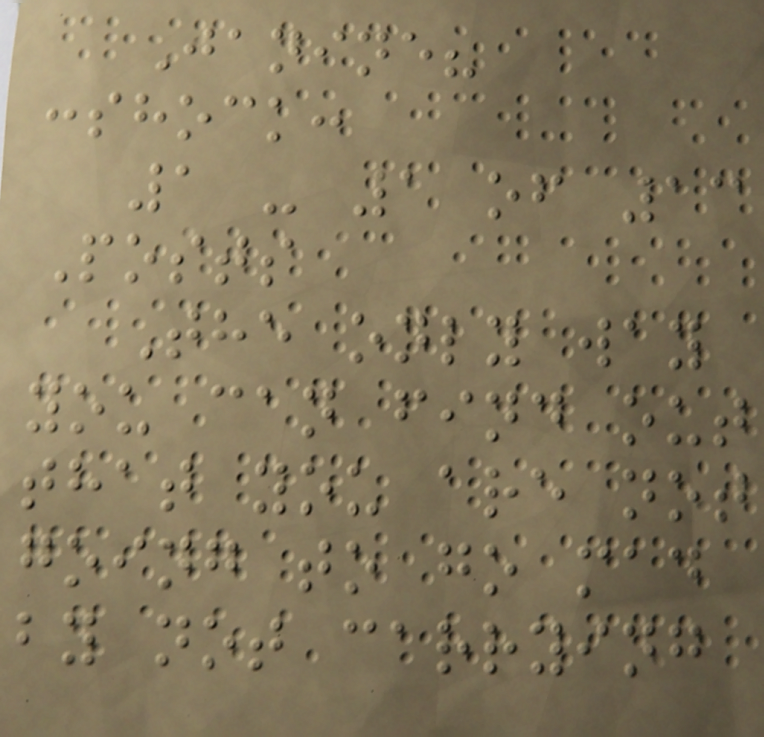Janine?
:shock:
1 - 1 of 13
Posts
The only way
you can find out
that you are not
going to go mad
by not carrying
